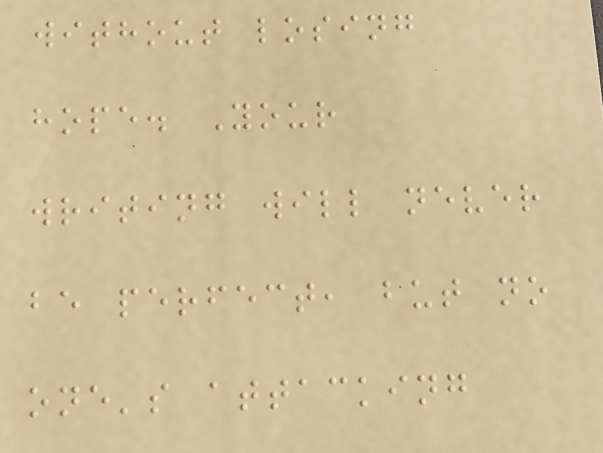without losing
hope. Your
writing will never
be perfect, but no
one's attacking
